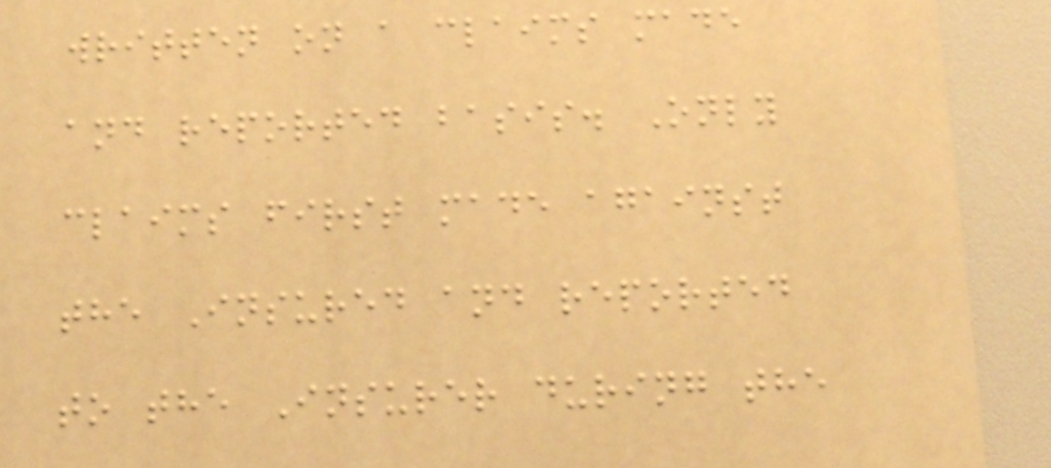written on a claims made
and reported basis. Only
claims first made against
the Insured and reported
to the Insurer during the
